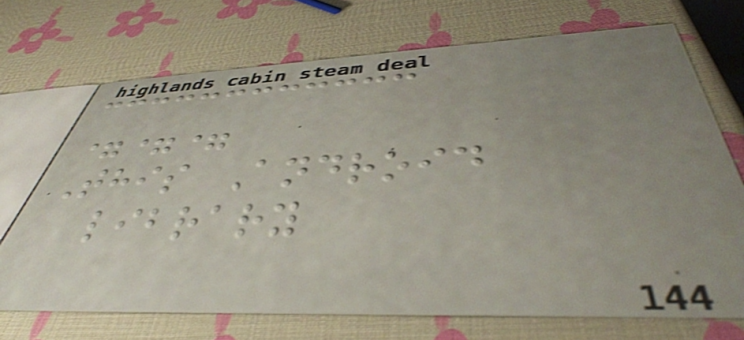===
This Android
library
